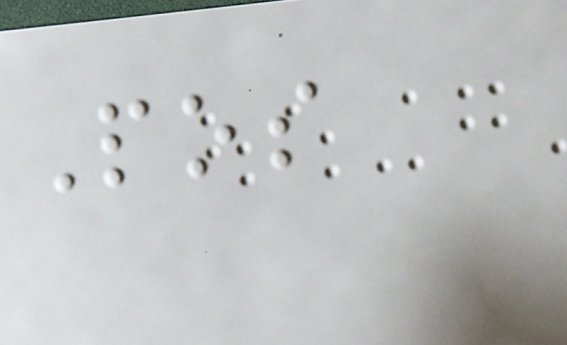Pos
